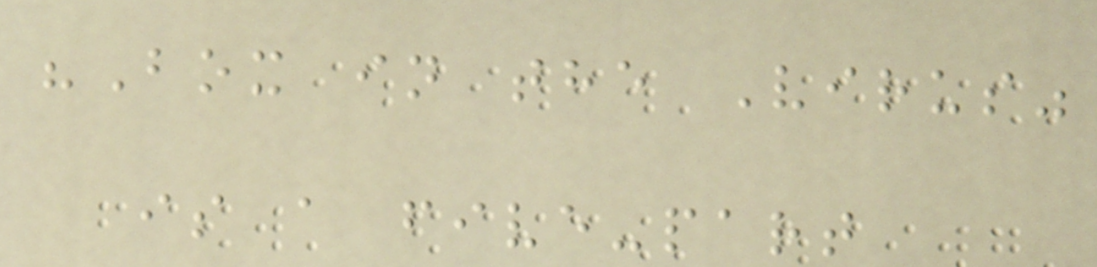"Box in the Virus"
is a five-part
